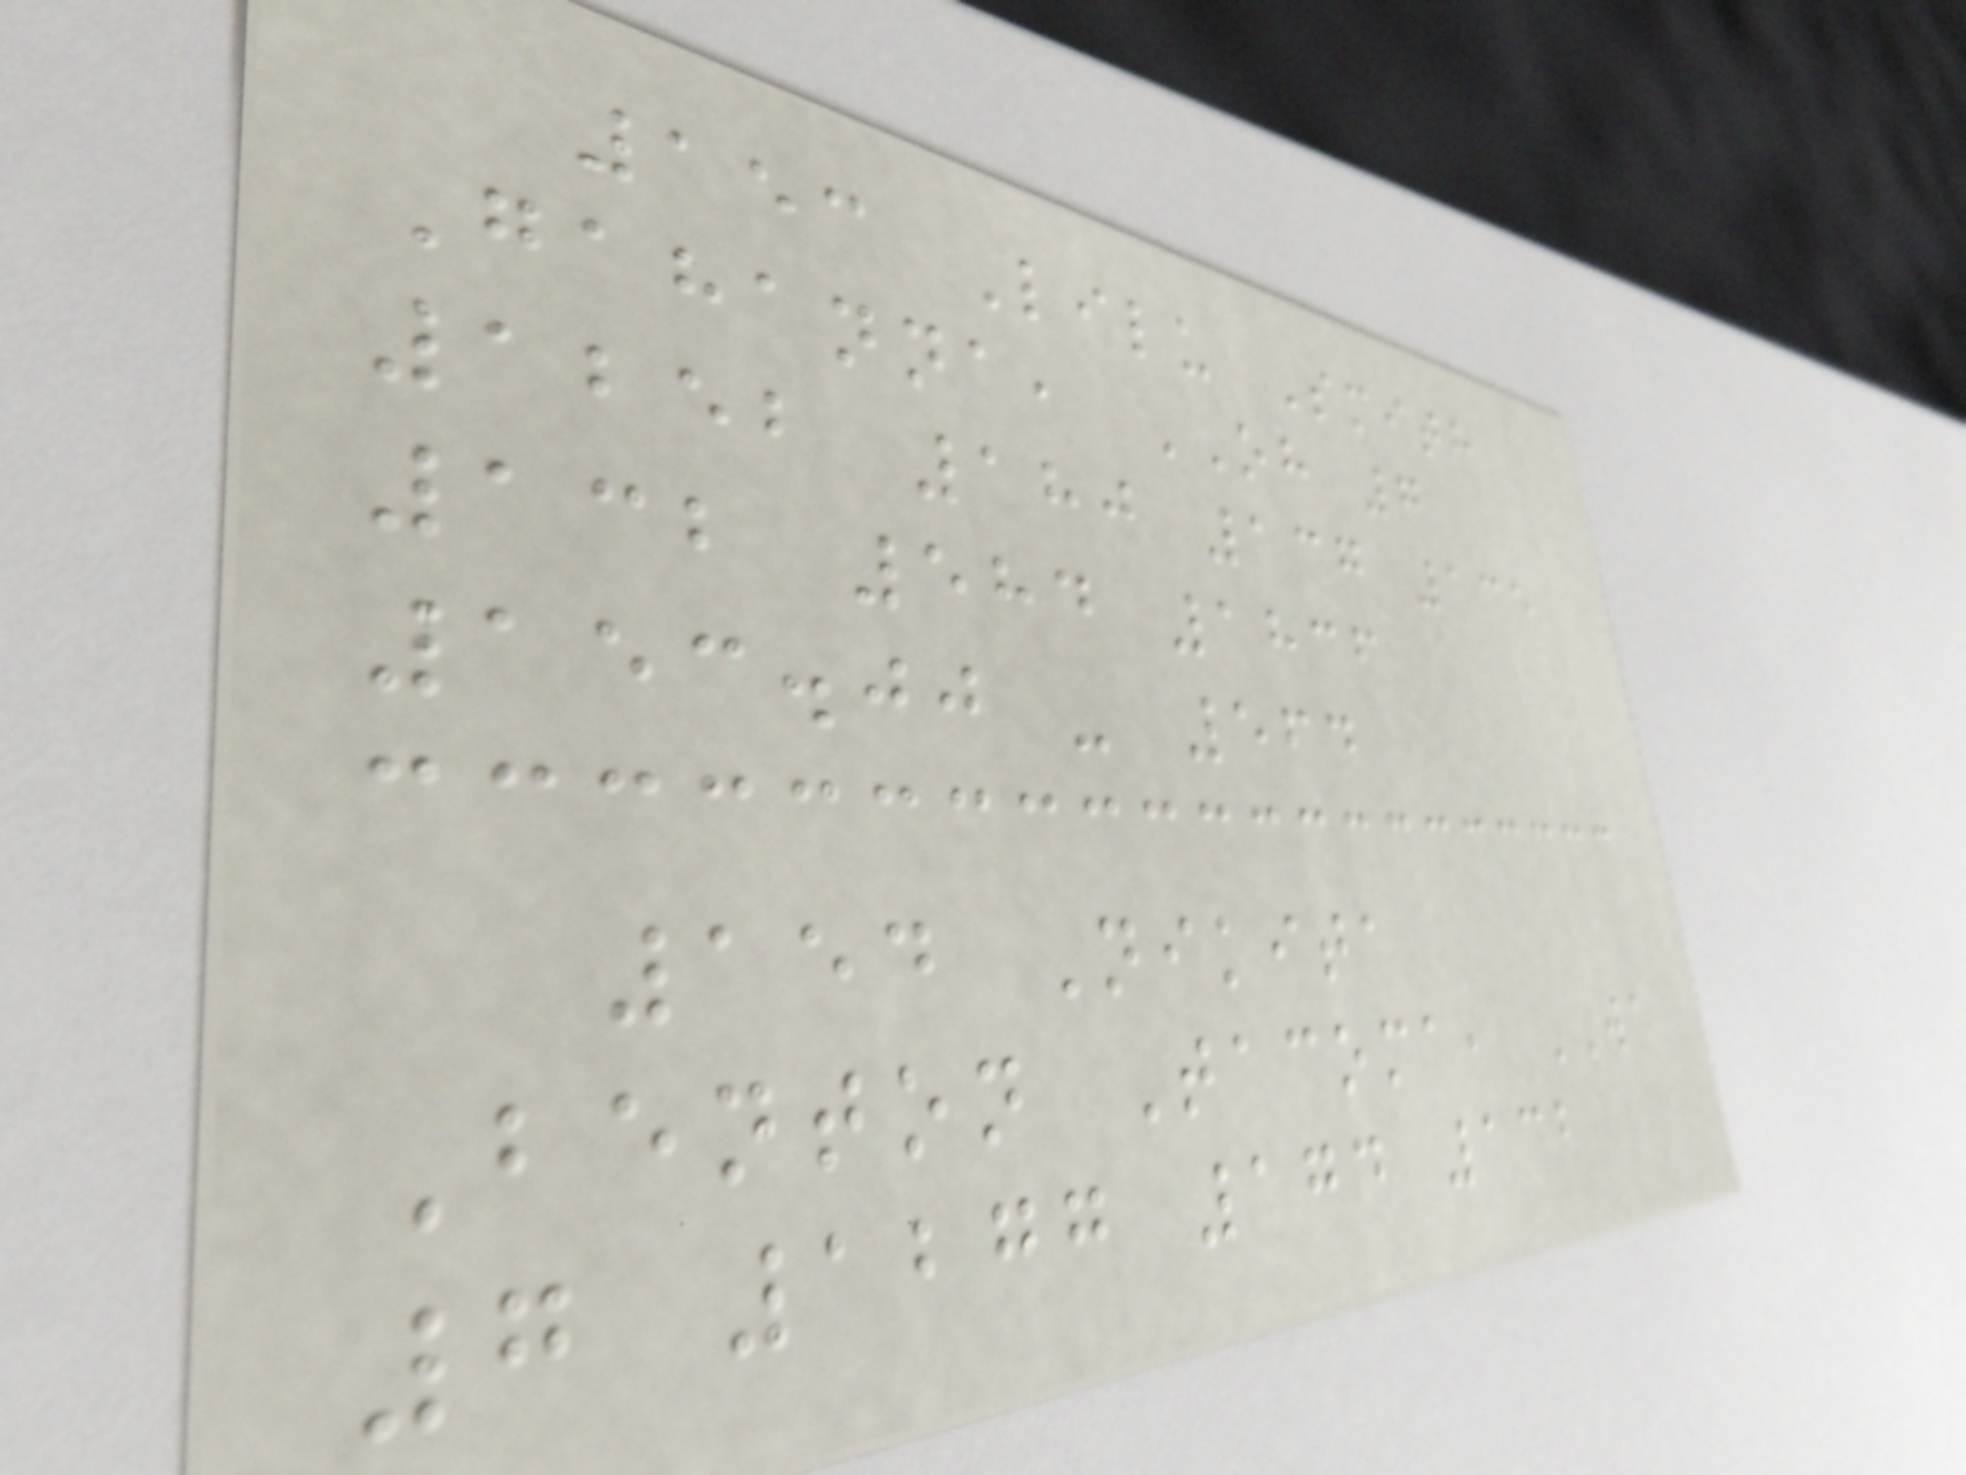153 Lilu Smith
Gahanna, OH 7
1252 180 137 135
132 584 1836
153.00 - 564
154 Nikita
Benton Tacoma, WA
7 1277 174 132
